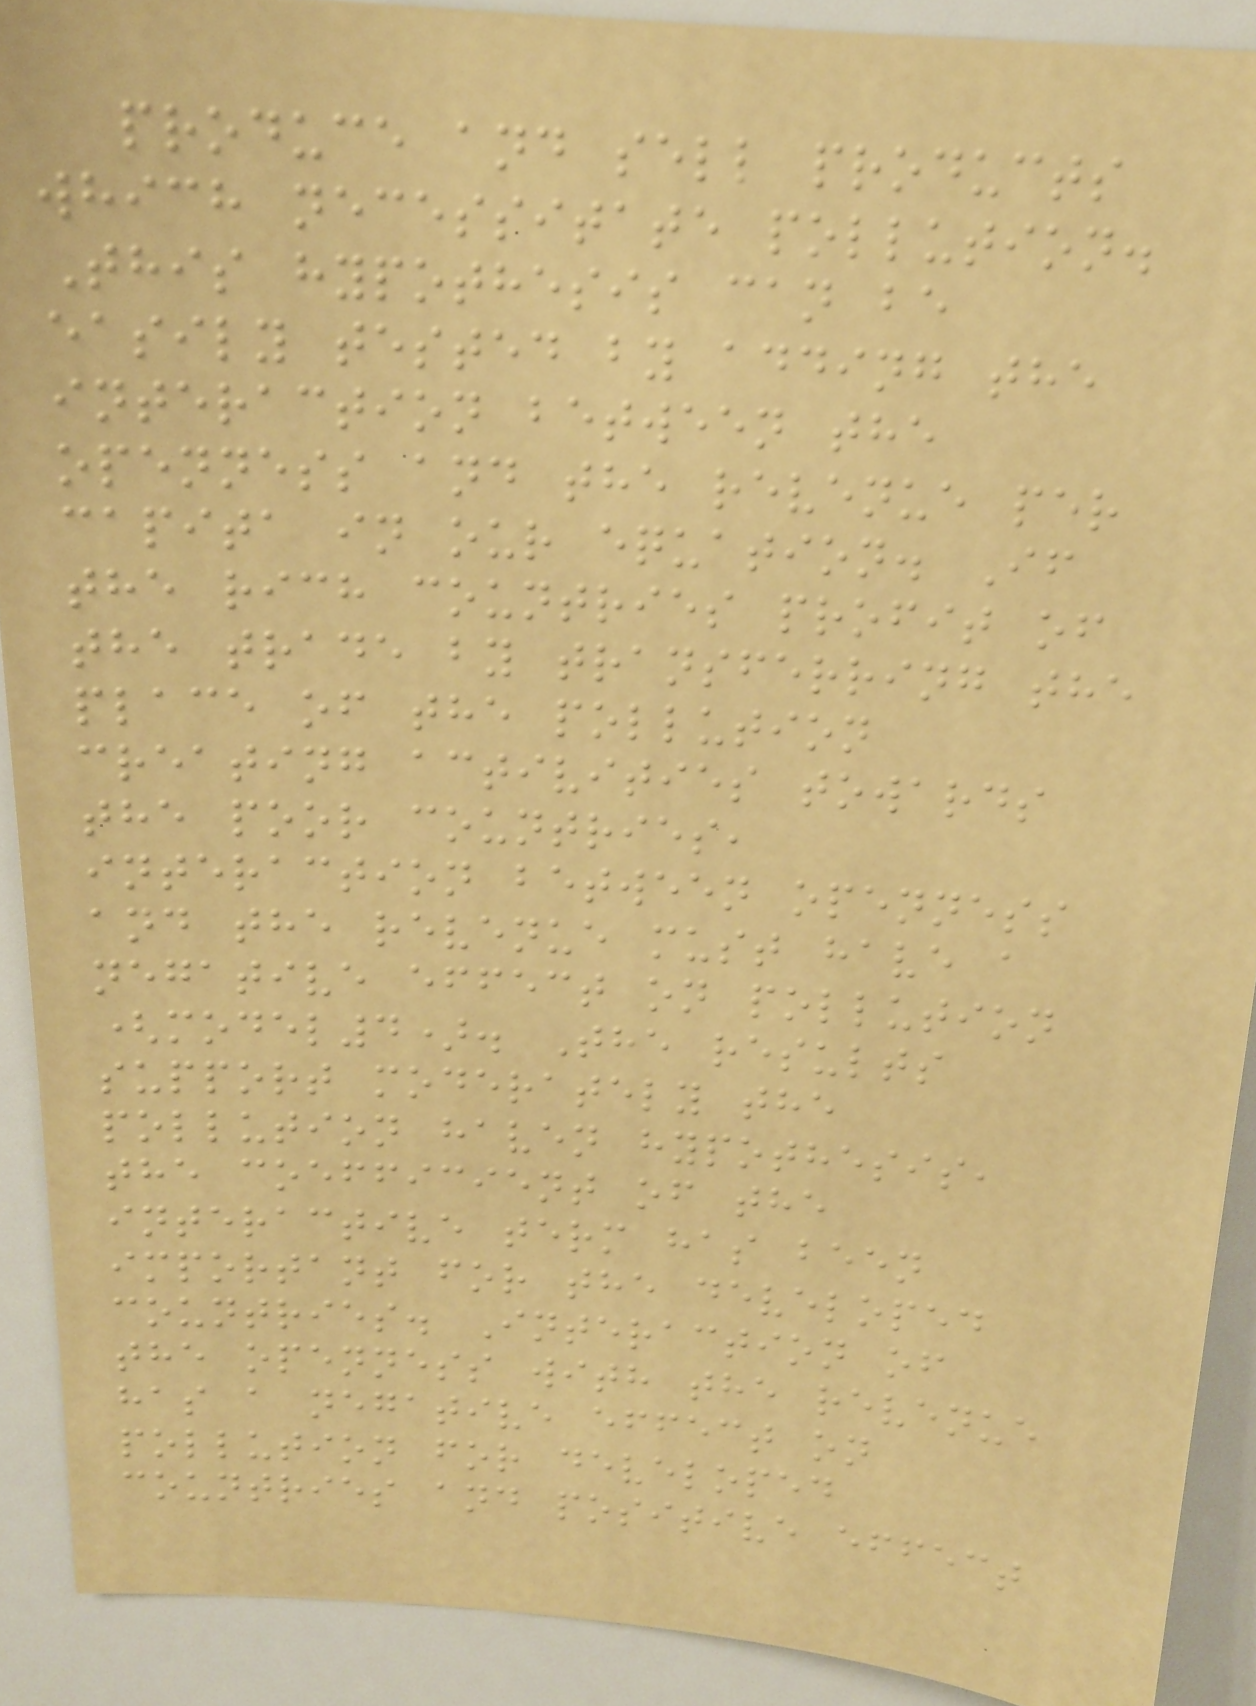produce and sell products
which necessitate pollution.
This hypothesis can be
easily tested by adding the
interaction between the
openness and the revenue per
capita in our equation. If
the rich countries profit of
the trade by transferring the
place of the pollution
creating activities towards
the poor countries,
interaction between openness
and the revenue must have a
negative effect on pollution
(model4). The results
support moderately the
pollution haven hypothesis,
the coefficient of the
interactive term has been
important for the developed
countries. Interaction of
the openness with the revenue
has a negative effect on
pollution for developed
countries and positive effect
